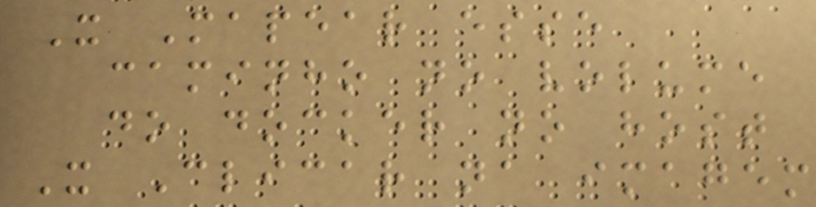X Mapear esse
caminho no volume
do docker no host
X Clicar na imagem
